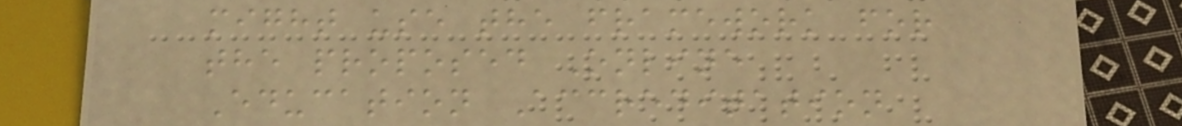might use the framework for
the proposed Online
Education Accreditation
